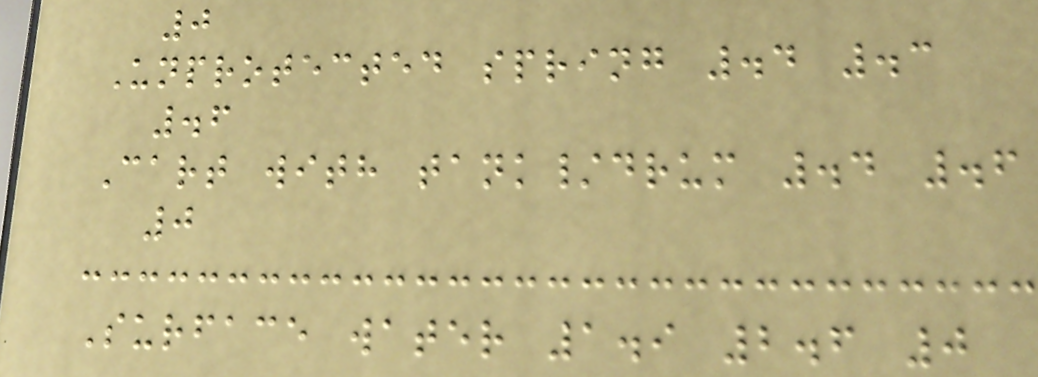0
Unprotected spring .4 .3
.6
Cart with tank/drum .4 .6
0
Surface water 1.9 2.6 0
